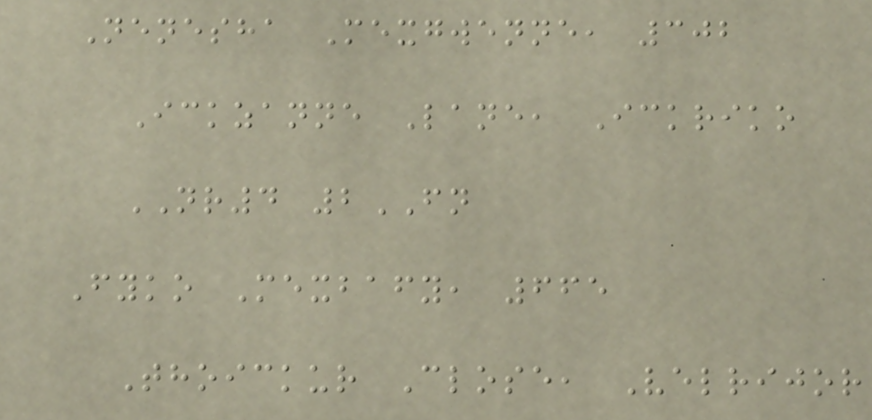Nenesha Mexgwenne, 302
Ickzanne Lane, Ickriko
NR4 2FN
Fyko Mexbafy, 665
Thoickur Close, Velrijor
